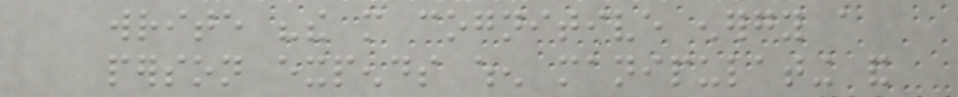write "the more cognitive energy a
person expends when manipulating and
